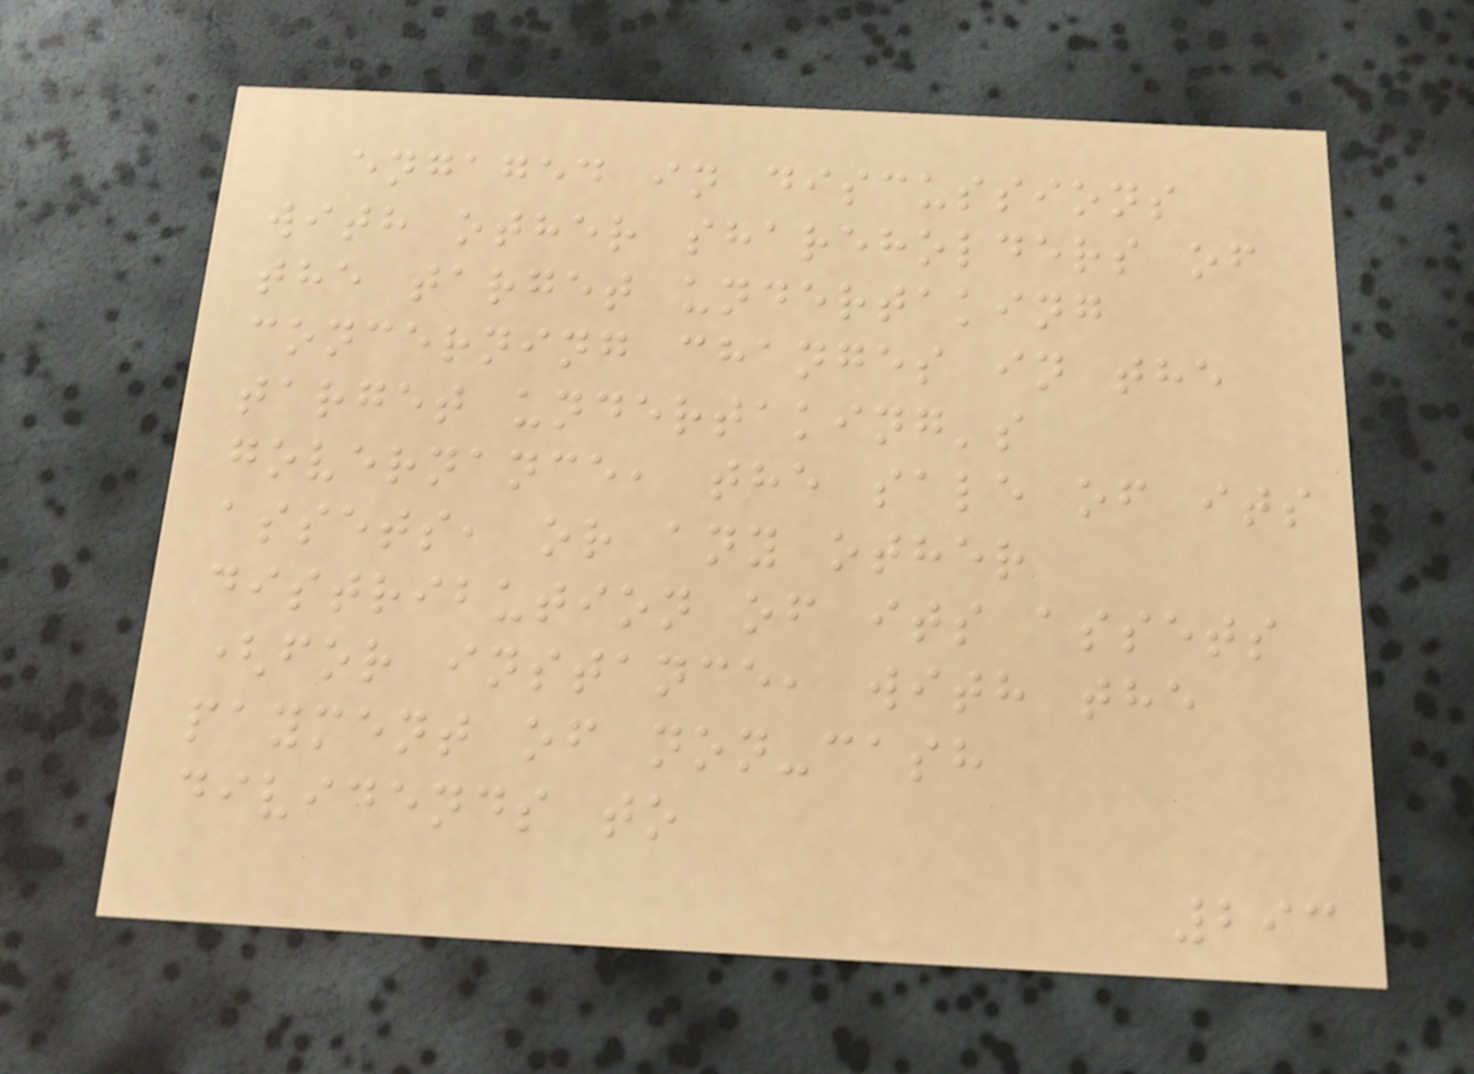engaged in discussions
with other shareholders of
the target undertaking
concerning changes in the
target undertaking's
governance, the sale of its
assets, or any other
distribution of its assets
(for instance, with the
payment of non-cash
dividends to
293
